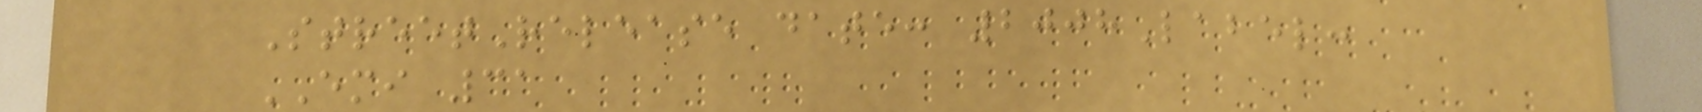StreetRelease date: 2008Label:
EMI 31
